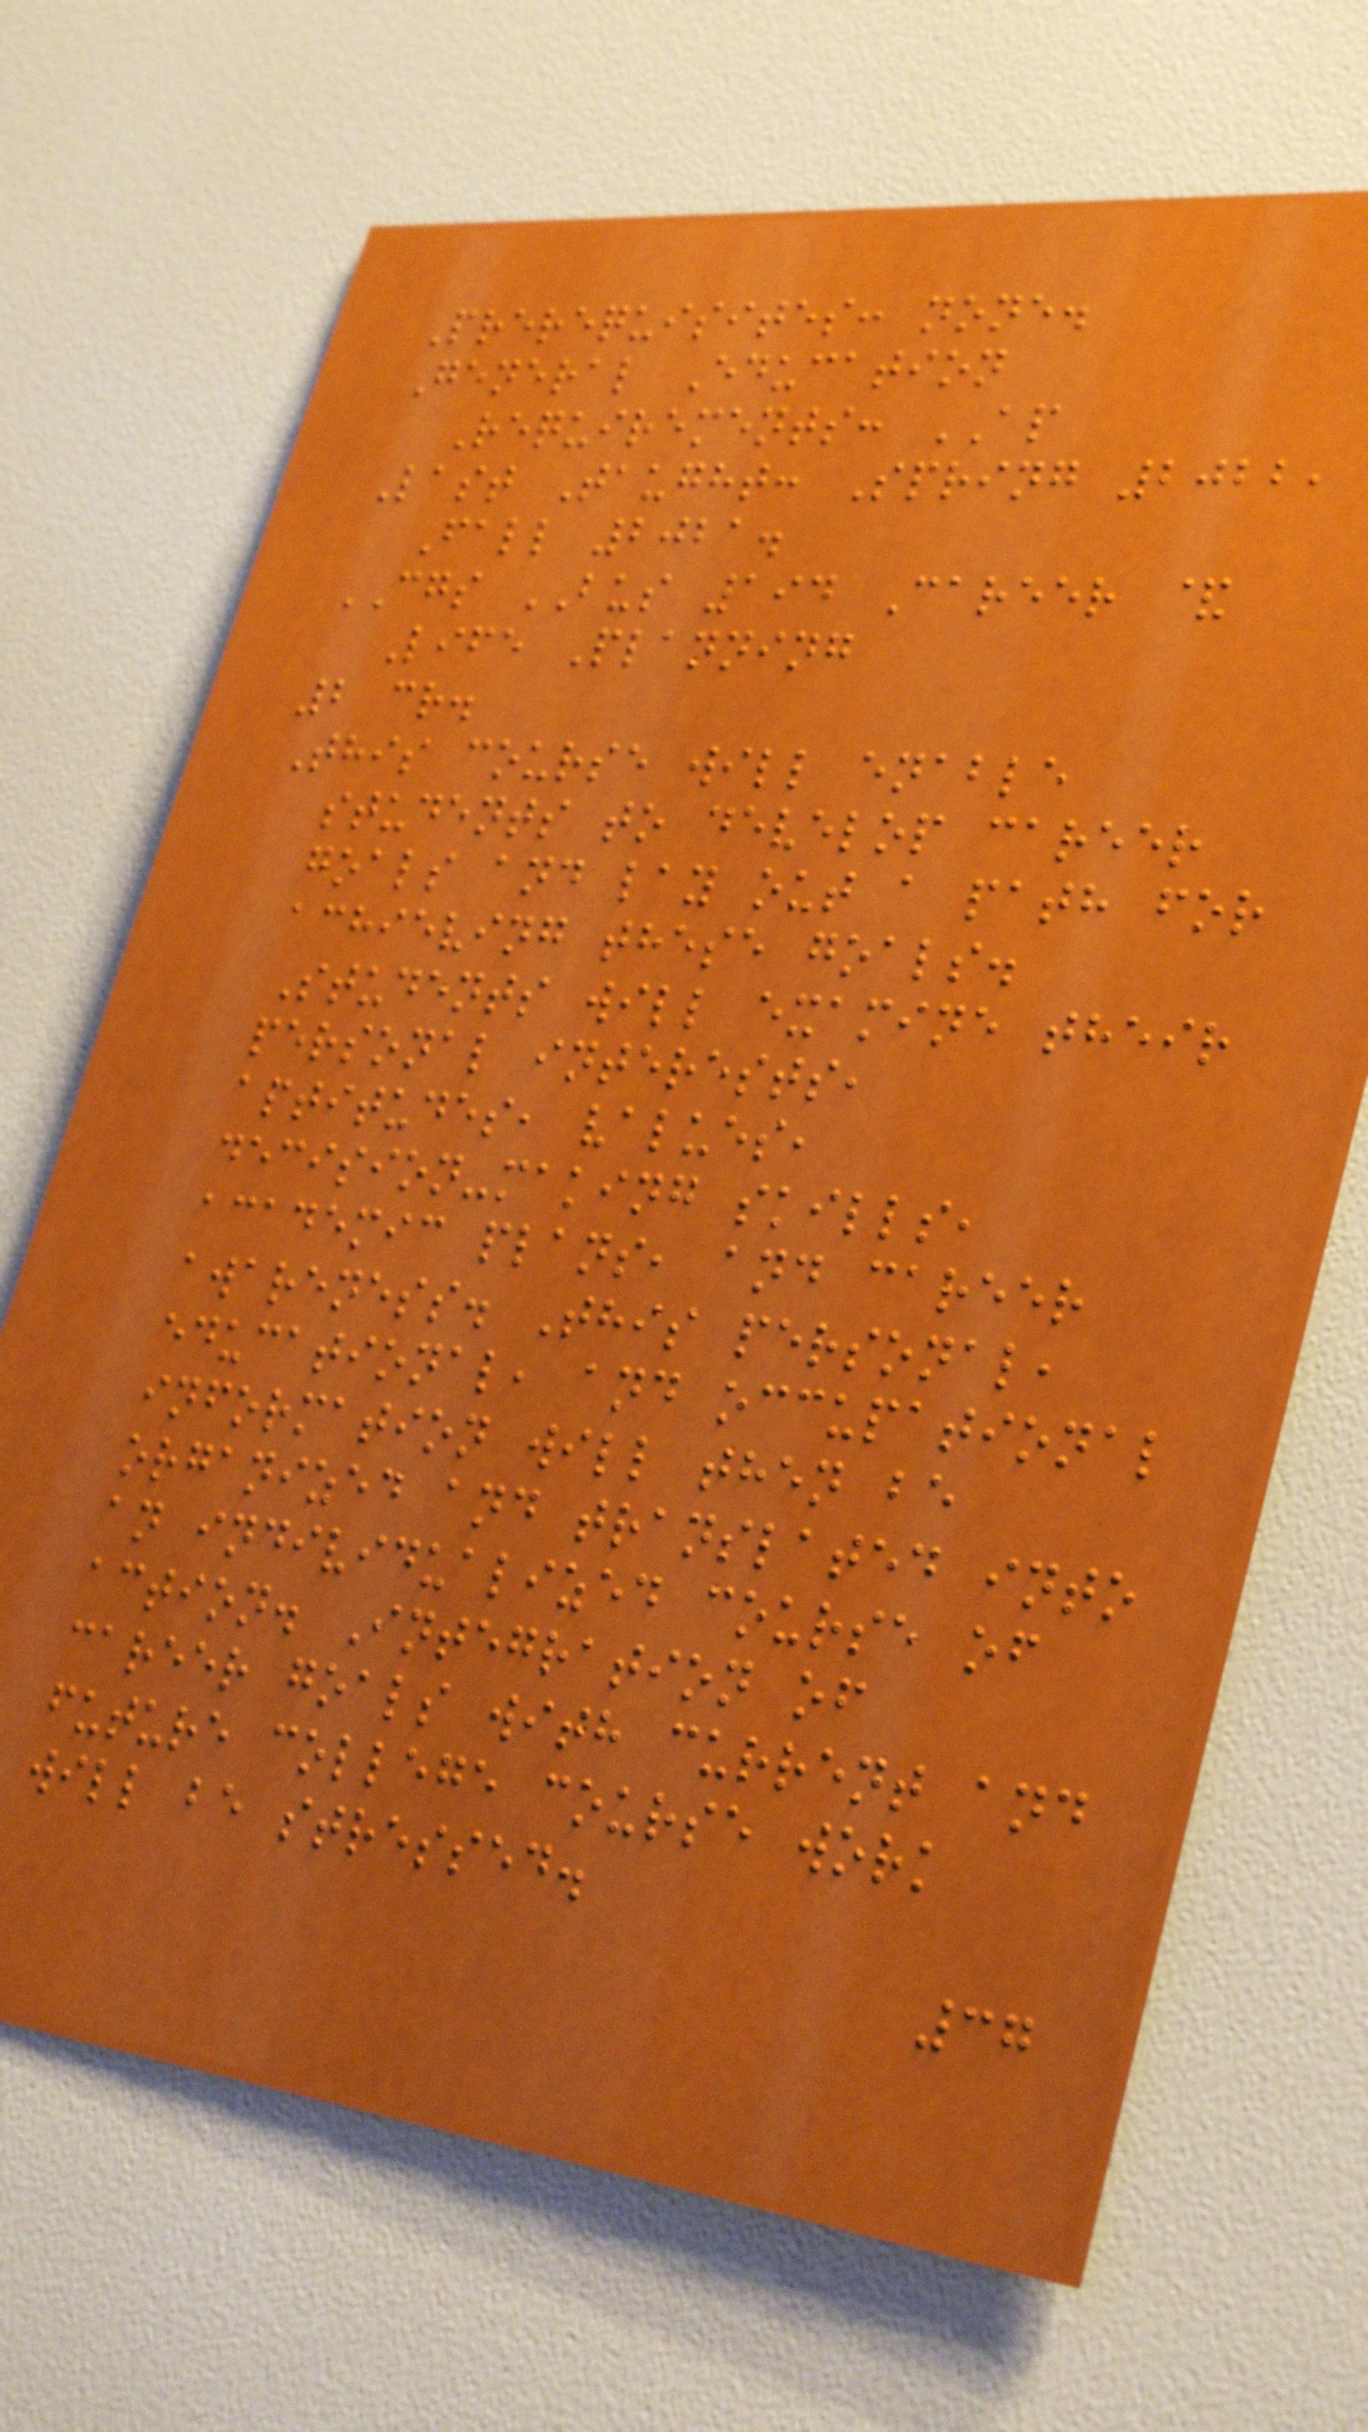Prerequisites: none.
General Education
Requirements: AP
Last Taught: Spring 2022,
Fall 2021.
CGS BUS 194 Career &
Life Planning
2 cr.
This course will enable
students to develop career
goals and lay out a path for
achieving these goals.
Students will examine their
personal interests,
aptitudes, values,
decision-making skills,
academic plans, and career
awareness. This personal,
educational, and occupational
information will then be
organized and translated into
an individualized course of
action. Integration of
career goals with current and
future college course work
will be stressed.
37
